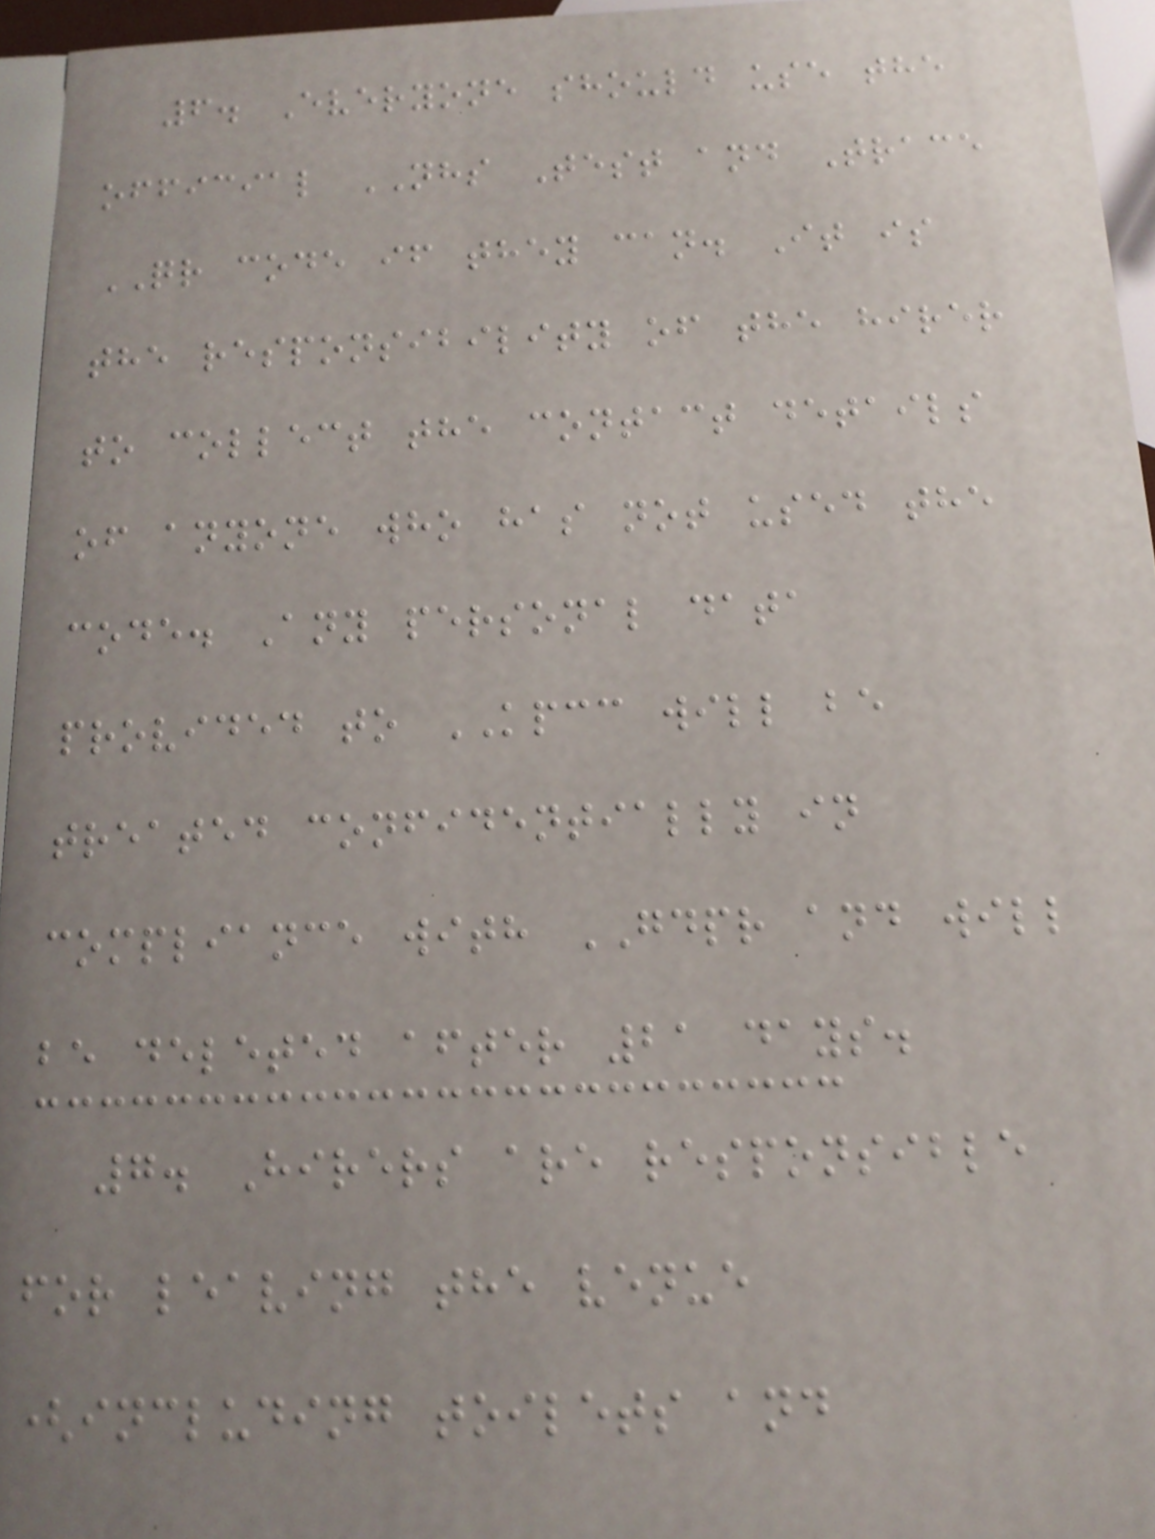6. Everyone should use the
official NHS Test and Trace
QR code if they can. It is
the responsibility of the hirer
to collect the contact details
of anyone who has not used the
code. Any personal data
provided to KPCC will be
treated confidentially in
compliance with GDPR and will
be deleted after 21 days.
7. Hirers are responsible
for leaving the venue
(including toilets and
